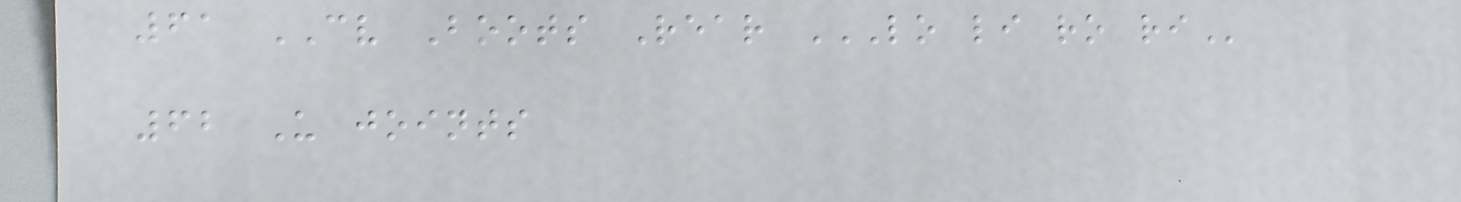61 CV Boots Rear LO LI RO RI
62 U joints
